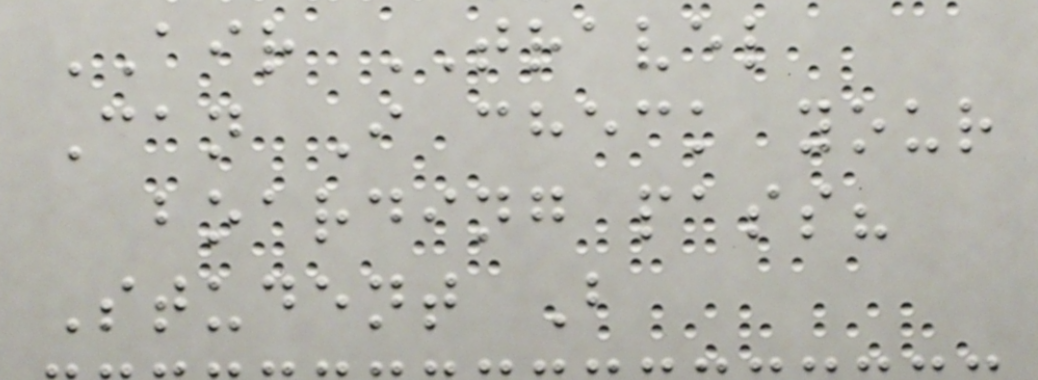AIR TRAVEL
Can I check your
boarding pass?
Student B
